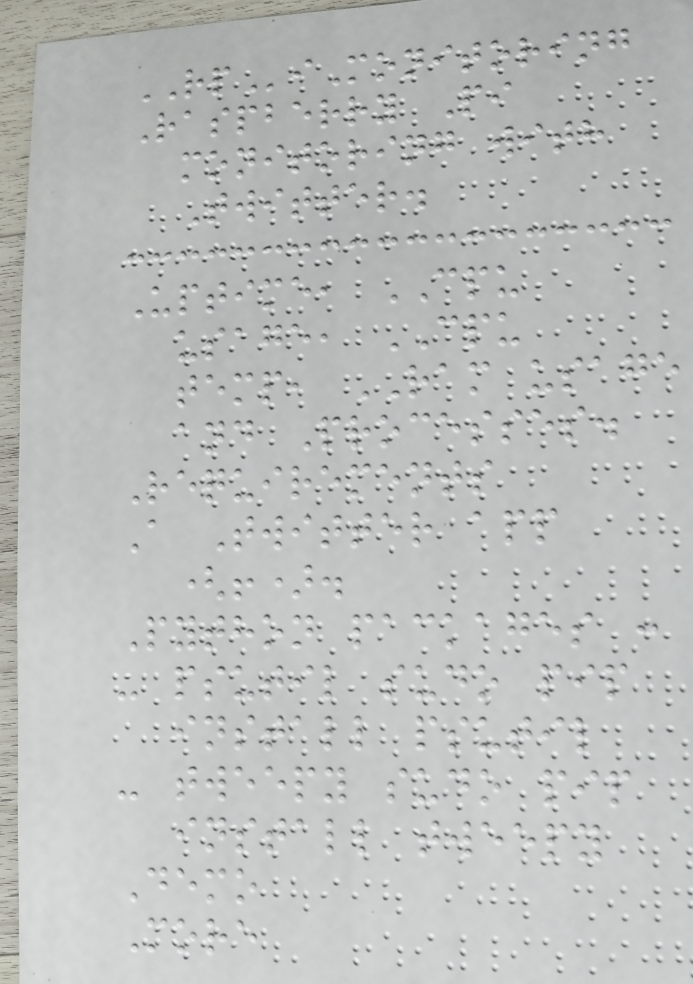RPiMonitoring
Raspberry Pi
monitoring with
Twitter.
Uptime, CPU
usage, CPU
temp, RAM usage
and Processes.
Requirements
A Twitter app
(!).
Python packages :
- psutil sudo pip
install psutil
- tweepy sudo pip
install tweepy
Demo
More
